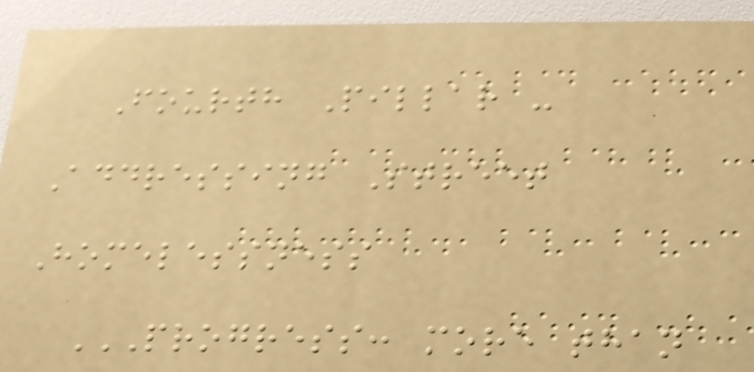Fourth Pillar -
Addressing Street
Homelessness
PROGRESS: MORE THAN
